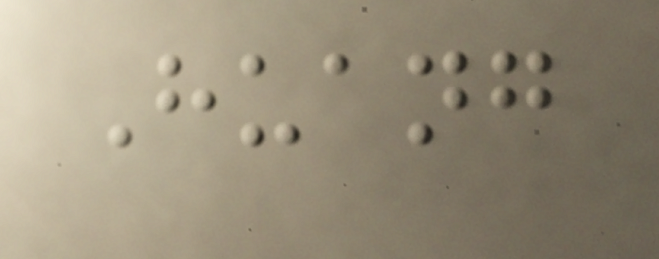Huang
